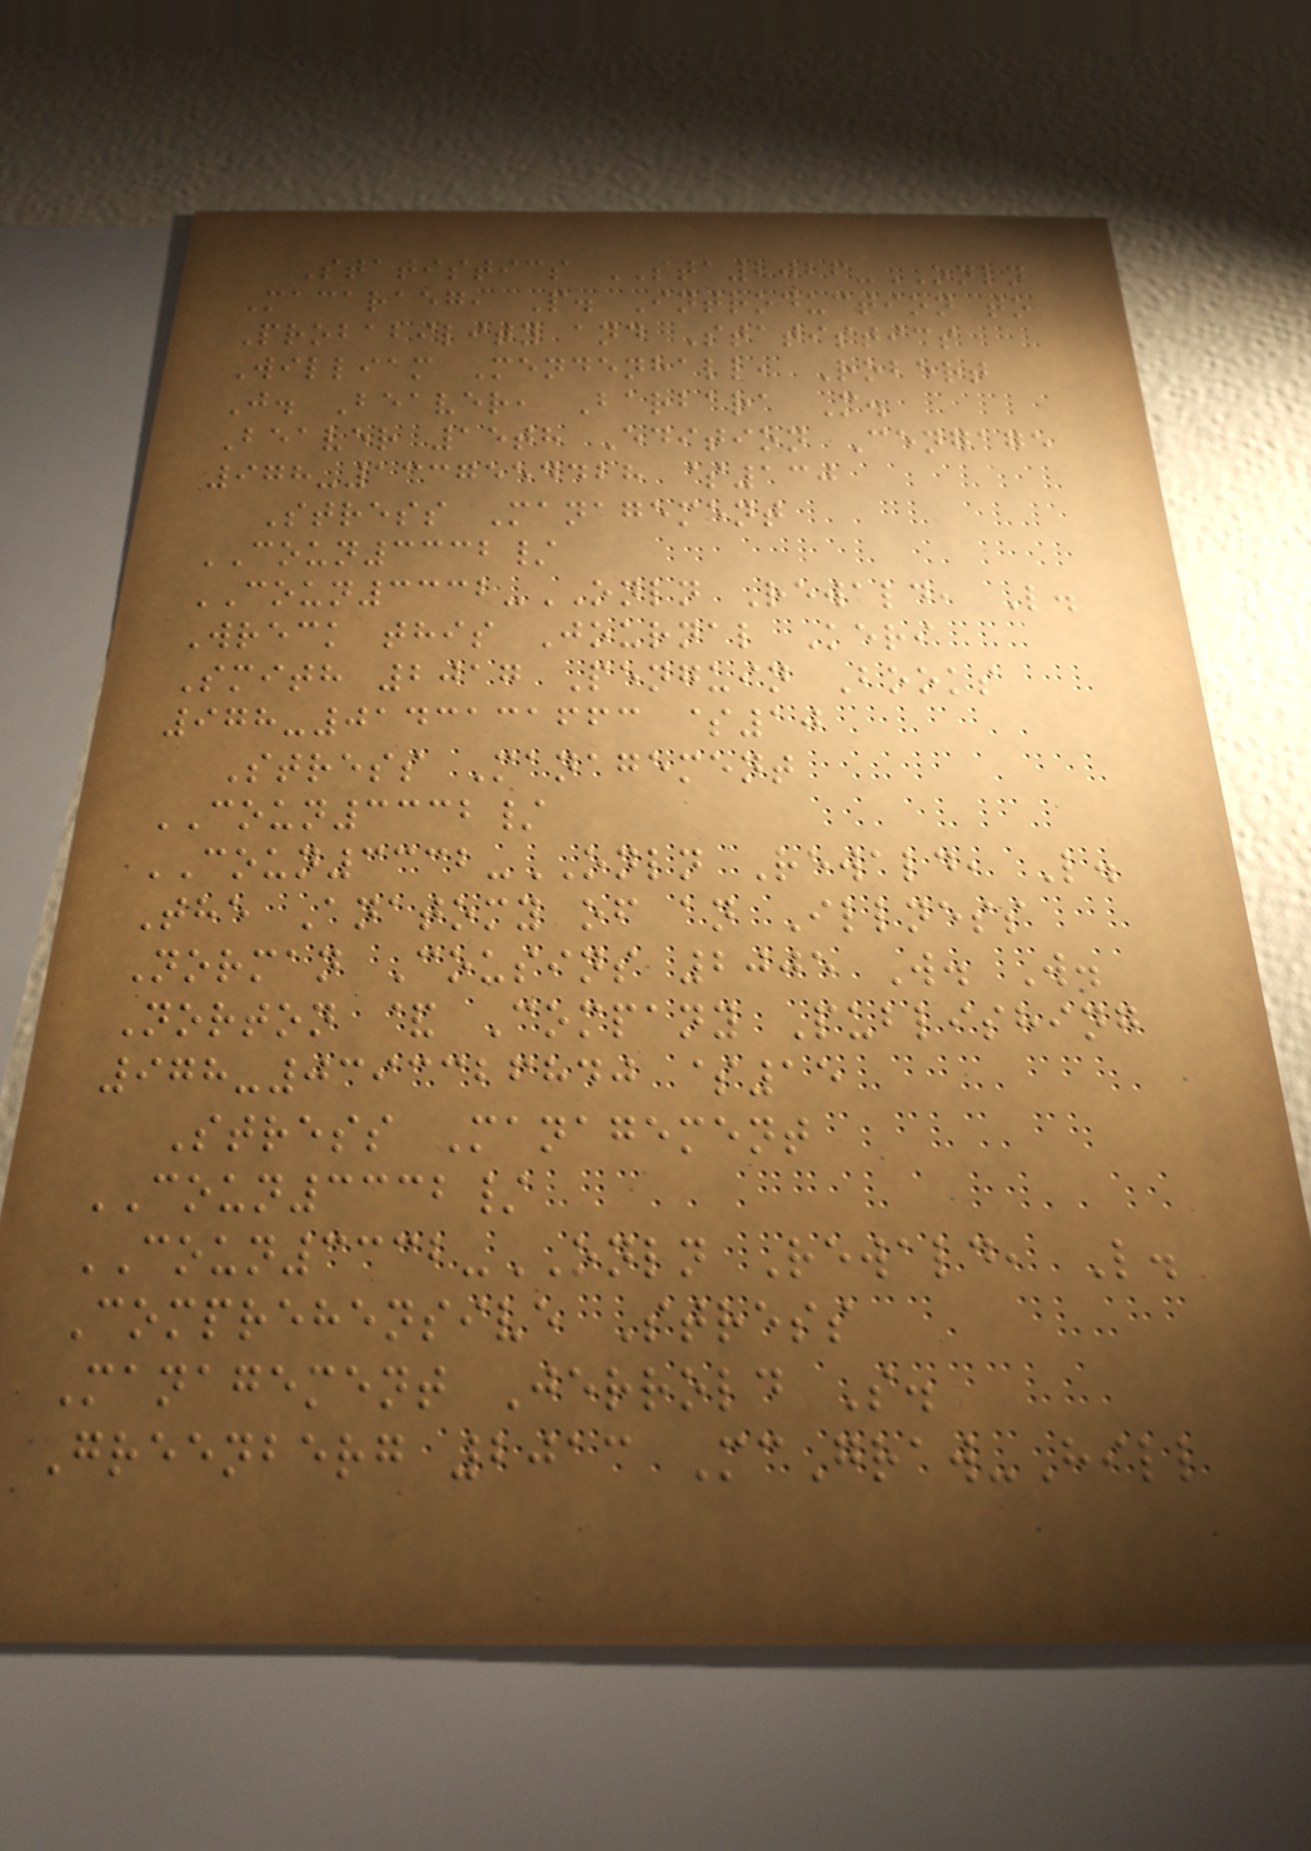Statistics STA2026-ONLN
Macaraeg, P. Introduction to
Probability and Statistics
William Mendenhall, Robert
J. Beaver, Barbara M.
Beaver 15th Edition Cengage
978-1337554428 $130
Stress Management
COUN3332/
COUN3332-ONLN Rewald, L.
Wreck this Journal Keri
Smith 2017 Penguin Books
978-0143131663 $10
Stress Management
COUN3332/
COUN3332-ONLN Rewald, L.
The Anatomy of an Illness
Norman Cousins 2005 W. W.
Norton & Company Publishing
978-0393326840 $15
Stress Management
COUN3332/
COUN3332-ONLN Rewald, L.
Comprehensive Stress
Management Jerrold S.
Greenberg 2013 McGraw-Hill
